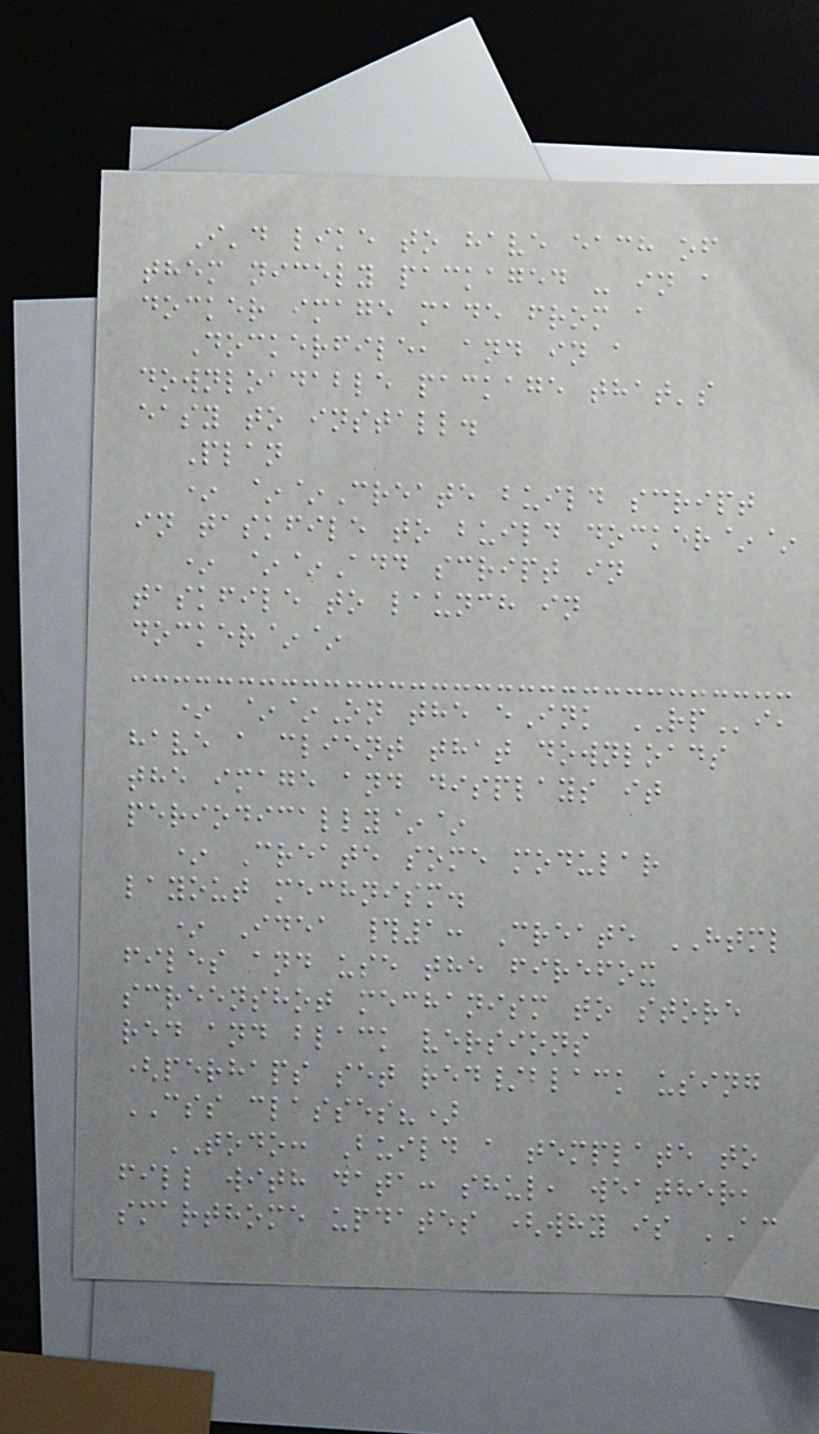I'd like to have each of
them nicely packaged - in a
docker image made from a
Dockerfile, and in a
downloadable package that's
easy to install.
Plan
* ~~Create build script
in taskfile to build docker~~
* ~~Add script in
taskfile to launch in
docker~~
* ~~On the eInk RPi,
have a client that downloads
the image and displays it
periodically~~
* Create some modular
layout mechnism.
* Idea #1: Create HTML
files and use the firefox
screenshot mechanism to store
red and black versions
(perhaps set red/black using
CSS classes?)
TODO: Build a template to
fill with data: shul, weather,
smarthome updates (why is AC
